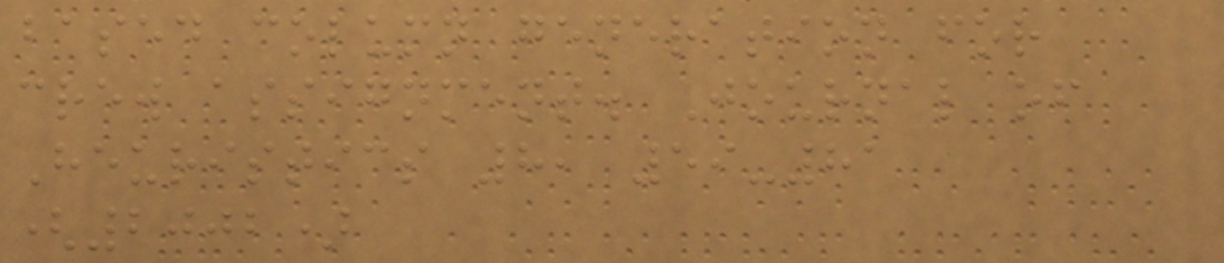based column generation for
crew assignment. Journal of
Heuristics 8, 59-81
(2002)
